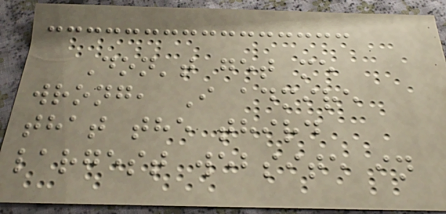Don't get me
wrong, I admire
that the third
largest website in
